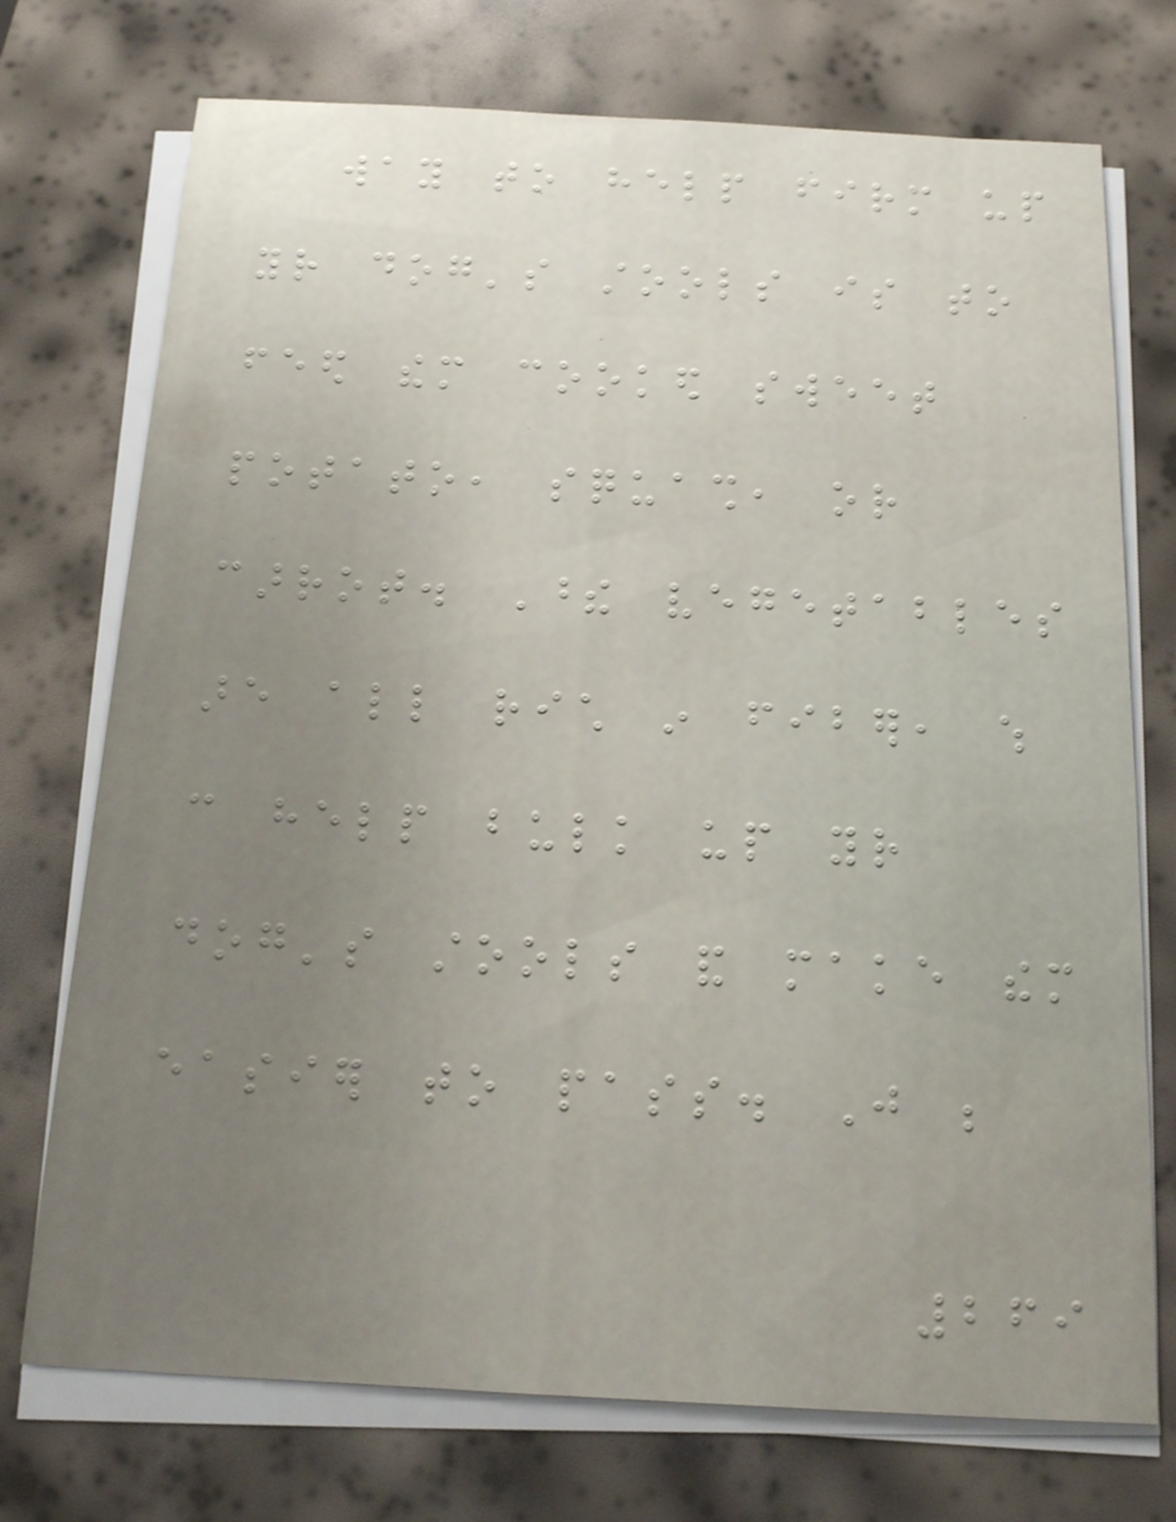way to help firm up
your dog's stools is to
feed them cooked sweet
potato, squash, or
carrot. These vegetables
are all rich in fiber, which
can help bulk up your
dog's stools and make them
easier to pass. Just be
269
